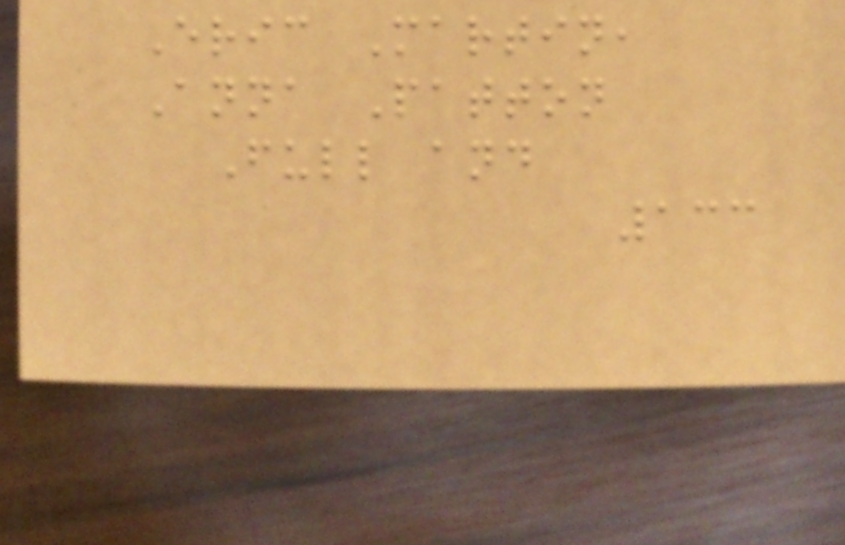Eric Martin,
Anna Patton
Full and
133
